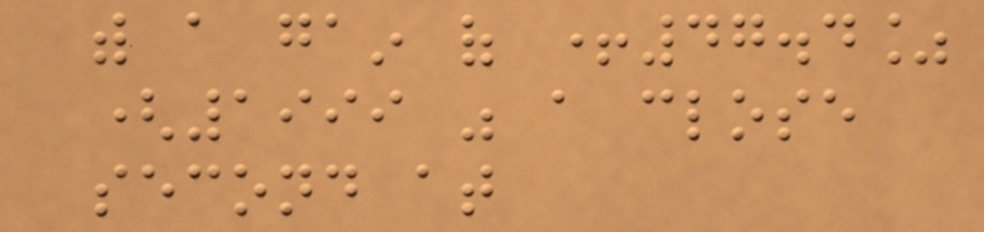with a gain of +47.4%
(1999 was a close
second at
